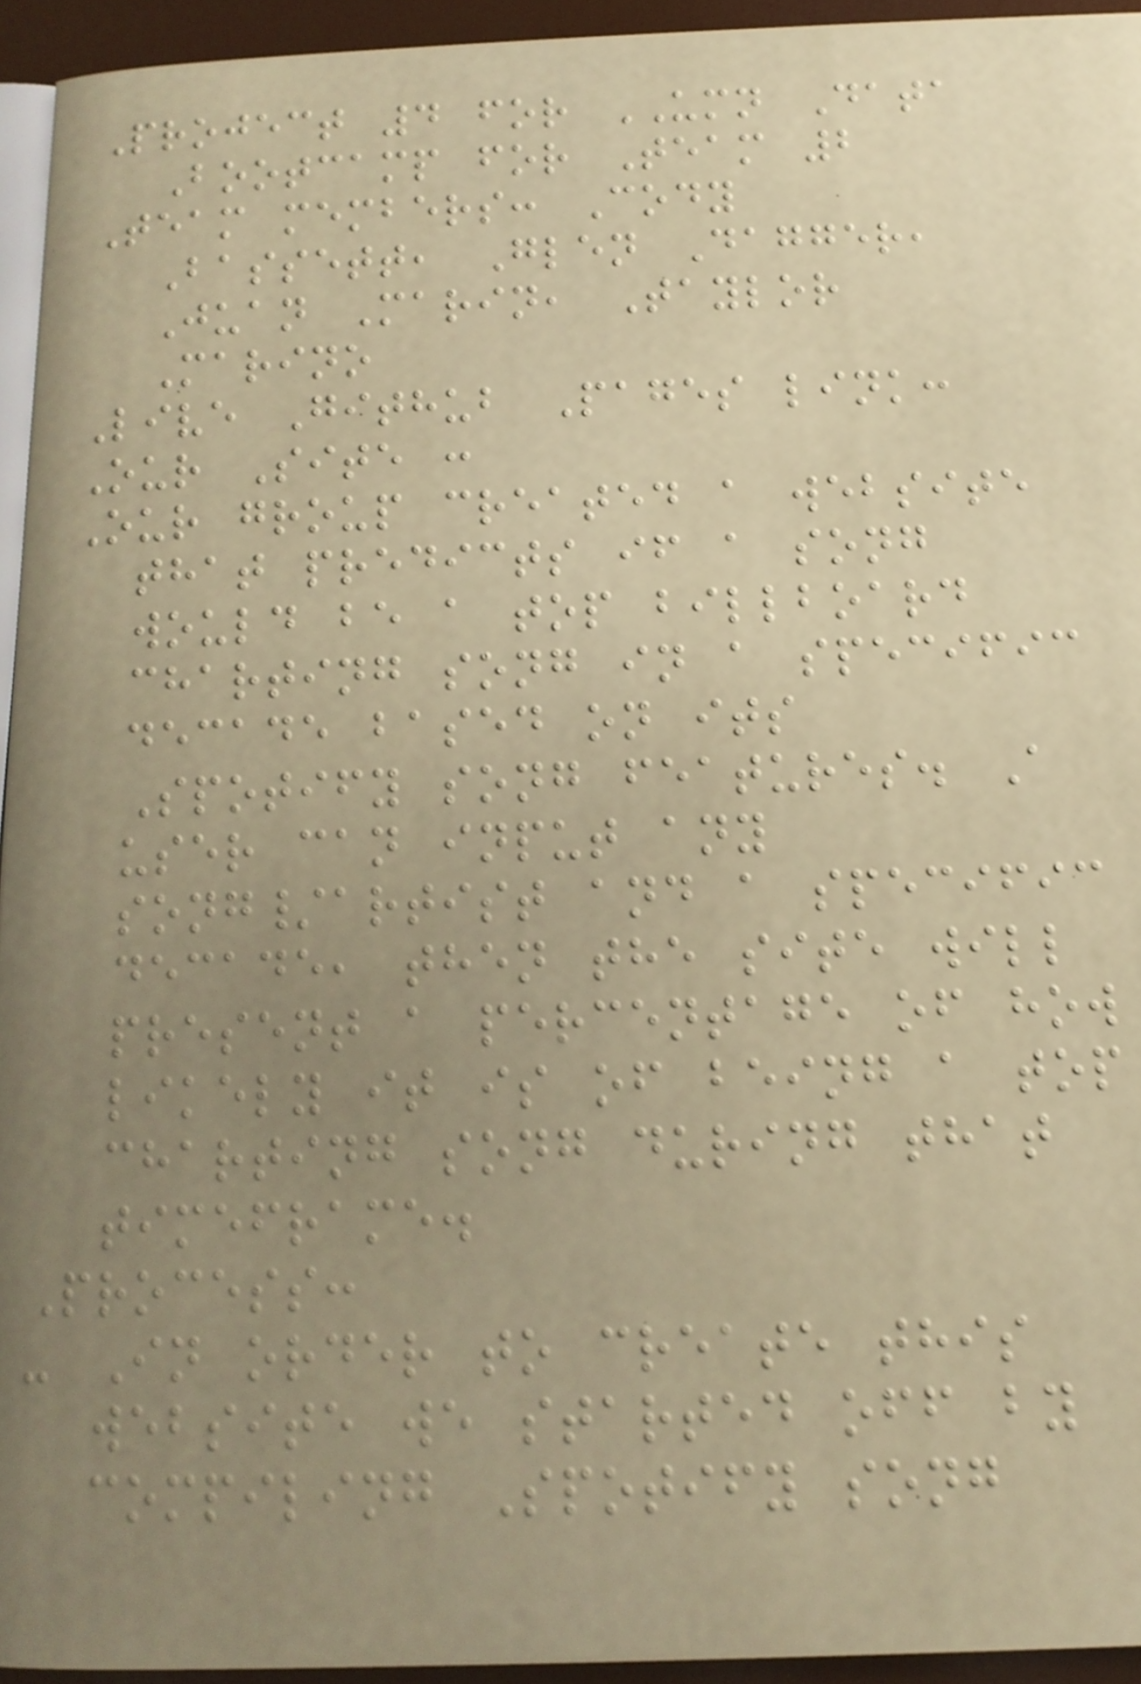Project 4 for UMN Data
Bootcamp for Team 2
Team members: Cody
Bassett, Glen Dagger,
Juan Marin, Taylor
Marino
Live Github Pages link:
Our Site :
Our group created a website
that predicts if a song
would be a top billboard
charting song in a specific
decade based on its
Spotify song features. A
user can input any
song/artist and a specific
decade, then the site will
present a percentage of how
likely it is of being a top
charting song during that
timeframe.
Process:
- In order to create this
website we started off by
compiling Spotify song
